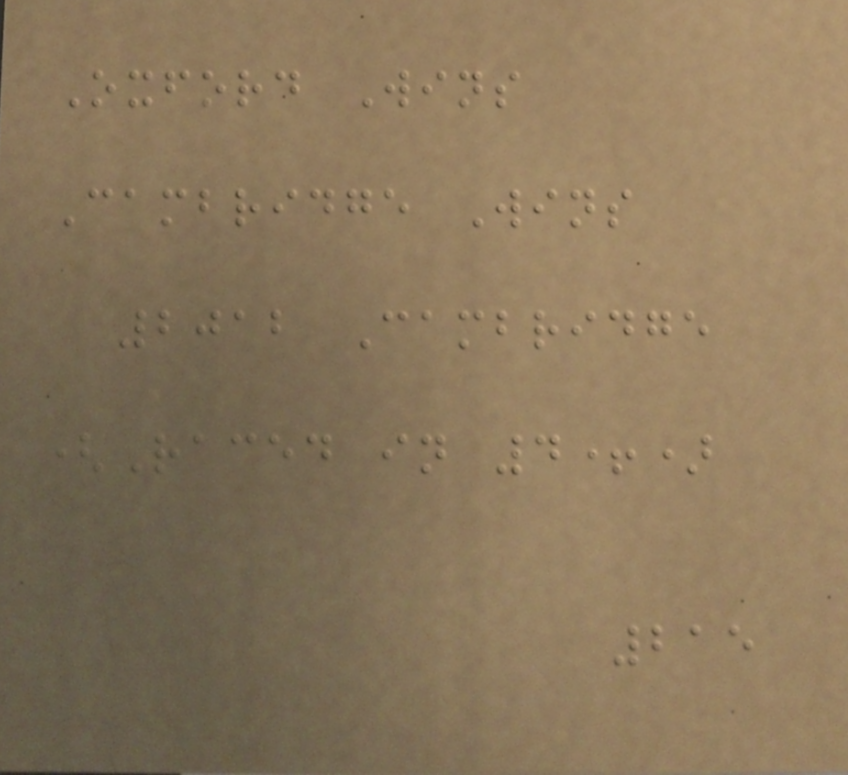Oxford Wins
Cambridge Wins
2012 Cambridge
(Raced in 4+)
215
